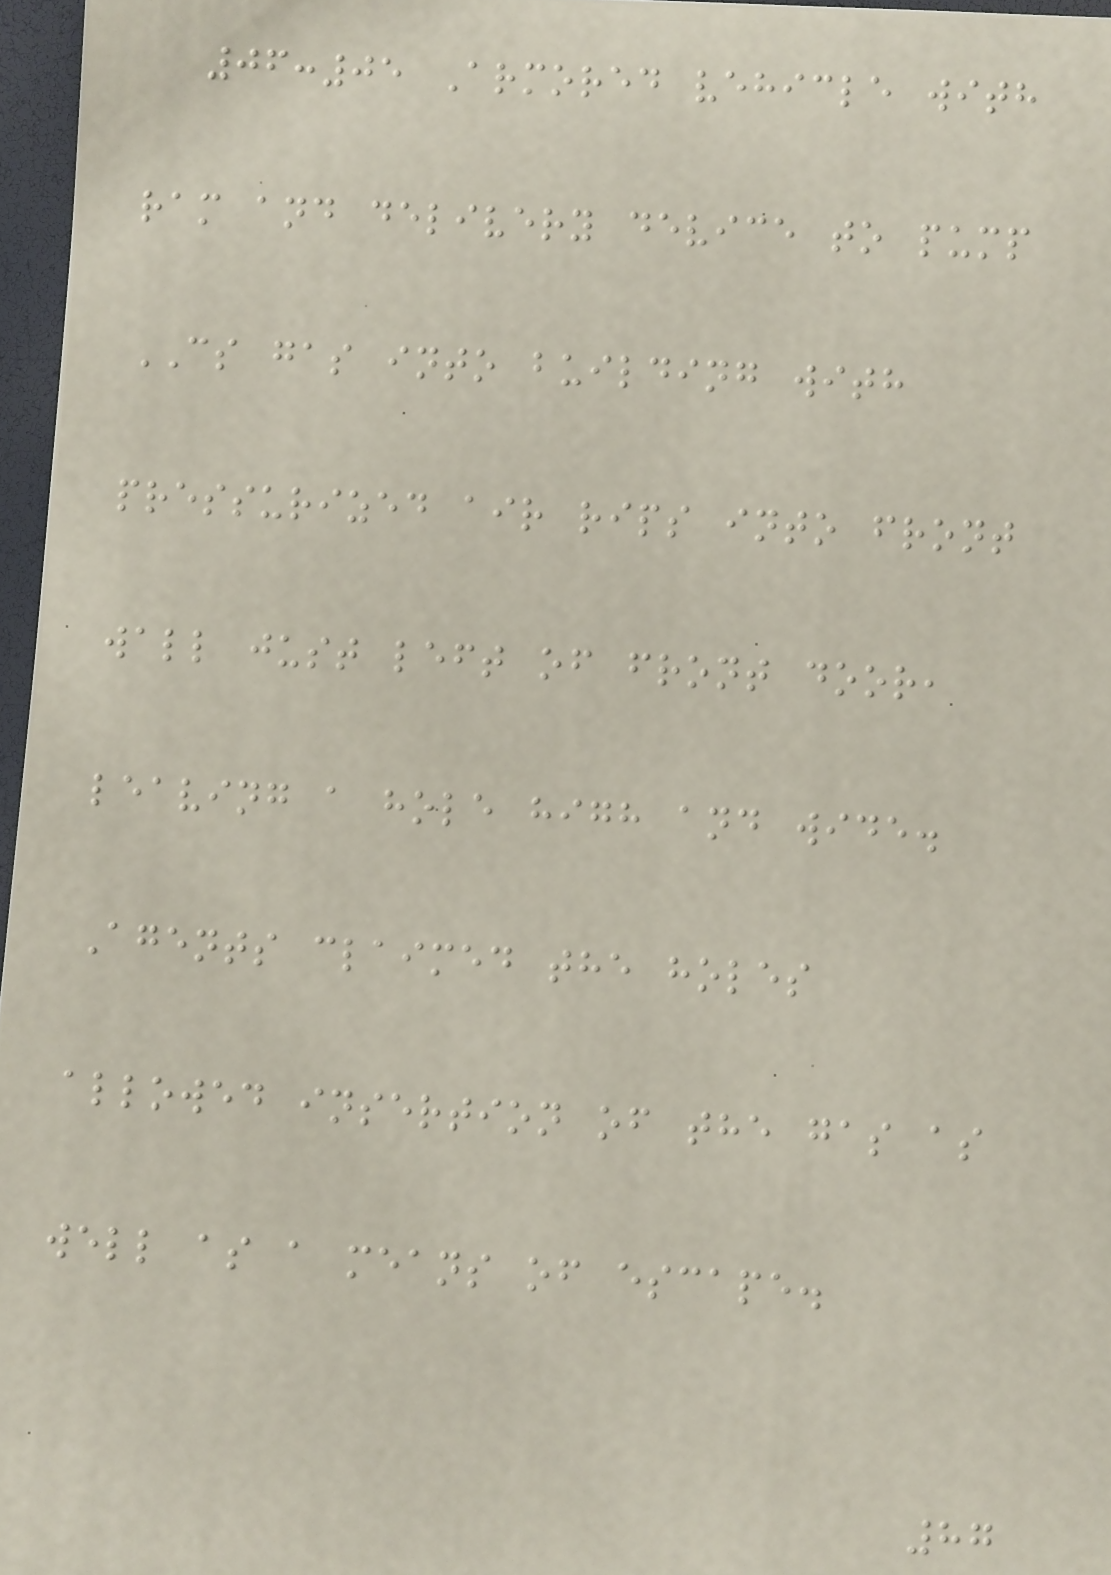06:05 Armored vehicle with
ram and delivery device to pump
CS gas into building with
pressurized air rips into front
wall just left of front door,
leaving a hole high and wide.
Agents claimed the holes
allowed insertion of the gas as
well as a means of escape.
87
